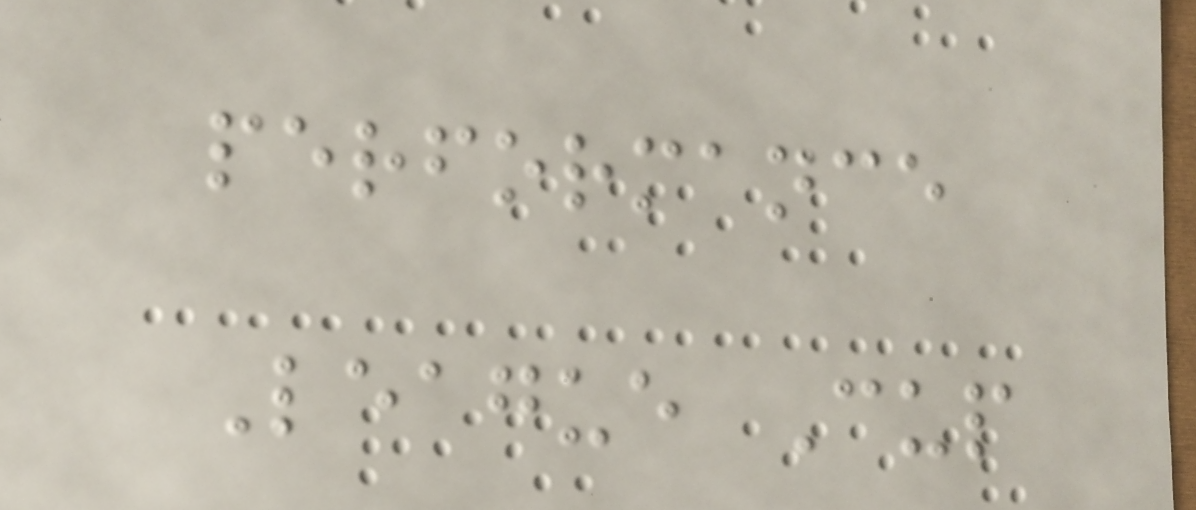performance
League Cup
